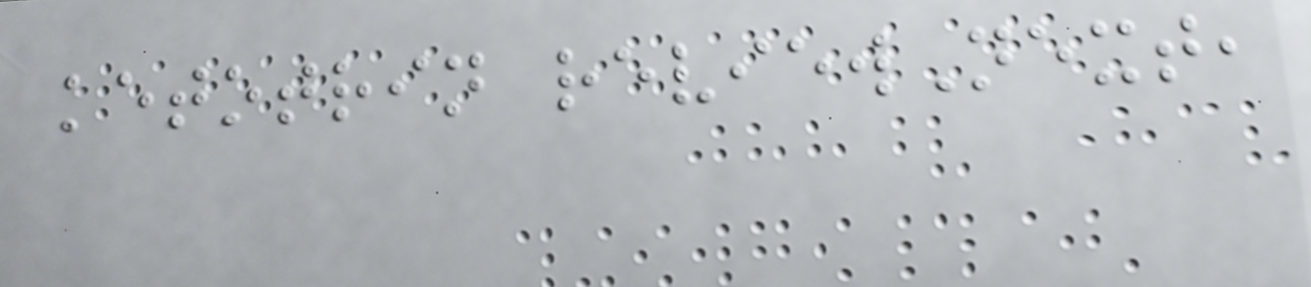ketotrin reviewNext,
